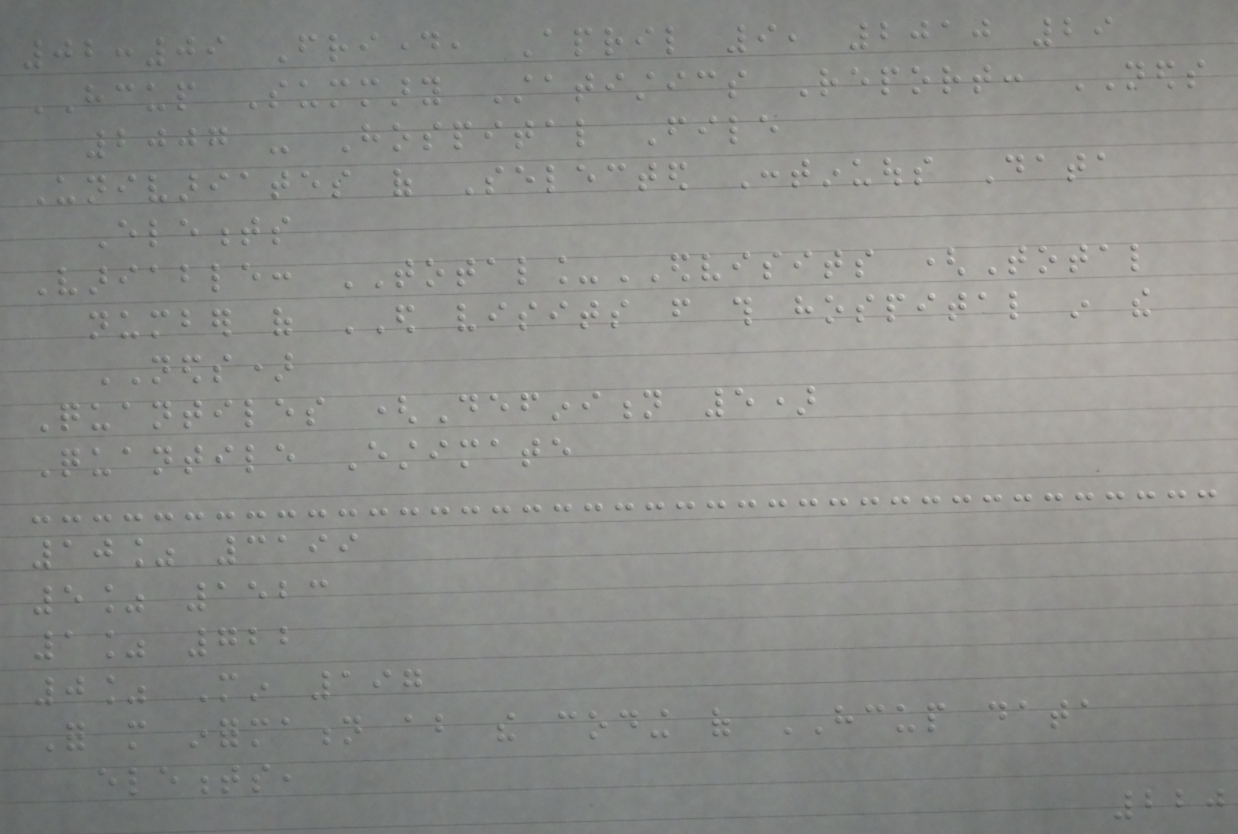02:09 Friday, April 9, 2010 29
HCUP Summary Statistics Report: NEDS
2007 - Hospital File
Univariates of Selected Continuous Data
Elements
Variable: TOTAL_EDVISITS (Total
number of ED visits from this hospital in the
NEDS)
Quantiles (Definition 5)
Quantile Estimate
10% 3199
5% 1523
1% 722
0% Min 197
For more information about the coding of HCUP data
elements,
220
